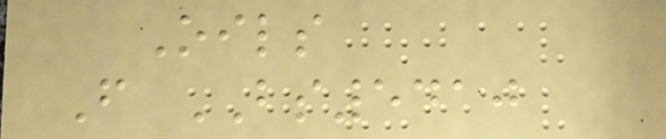Oils
From BS5410
